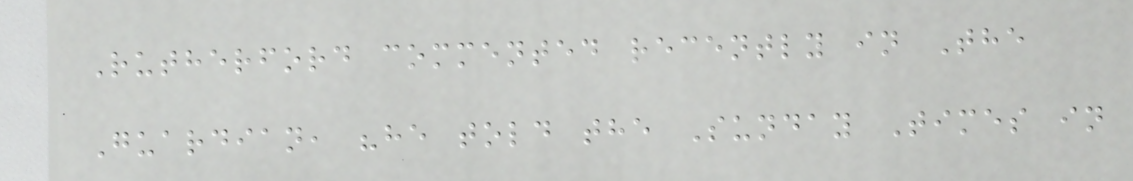Rutherford commented recently in The
Guardian, "he told the Sunday Times in
